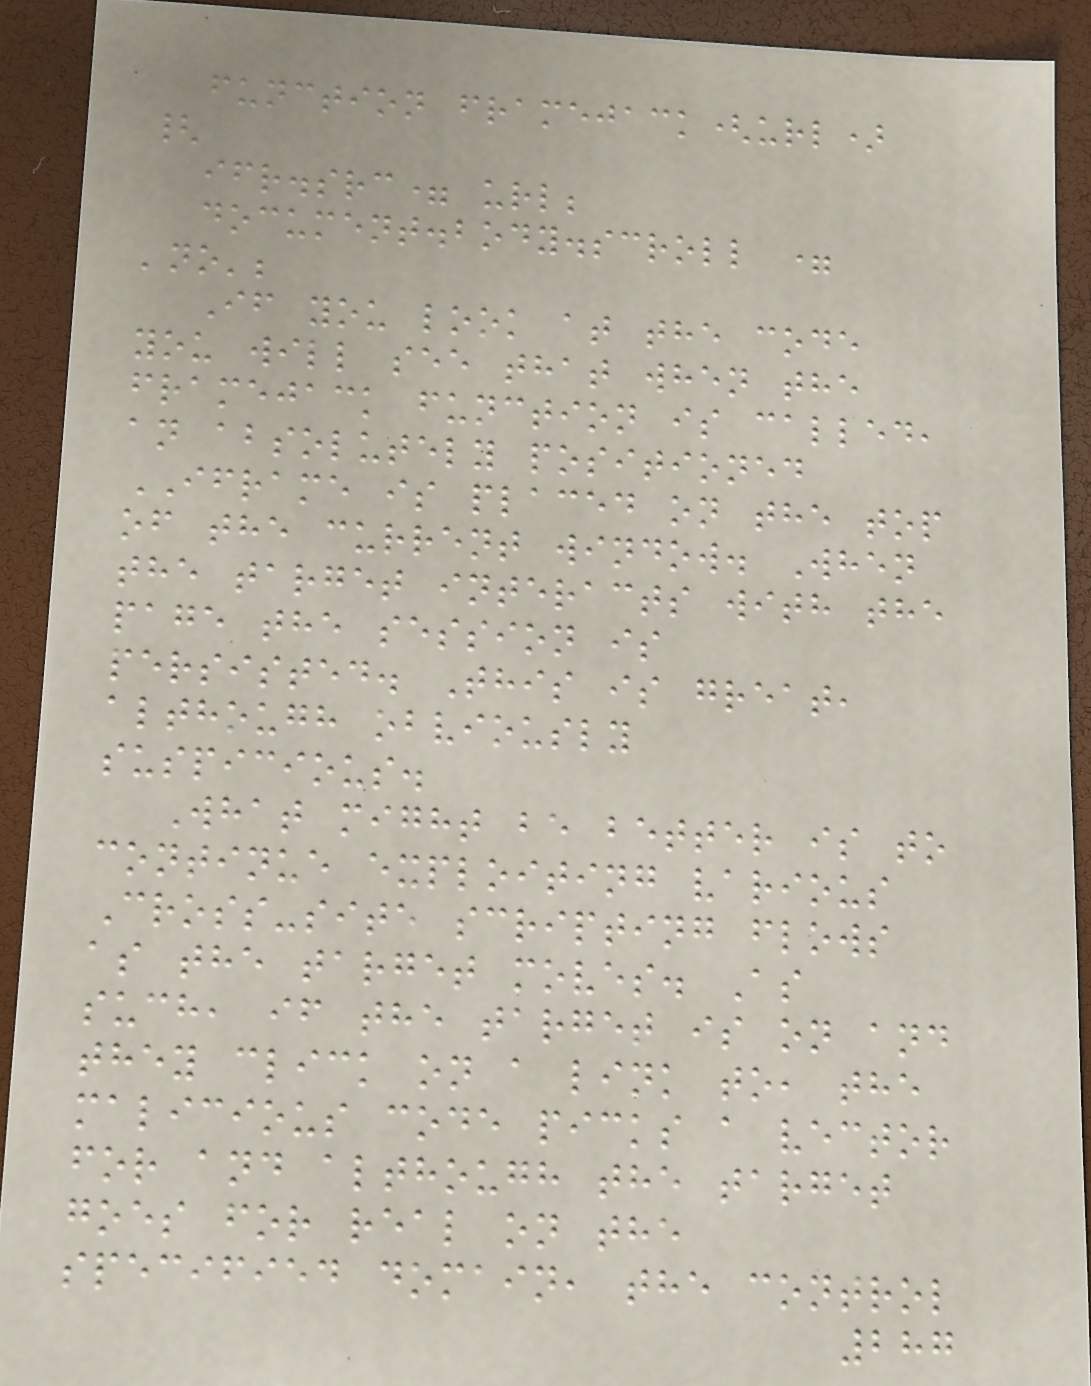function framejack(url)
{
ifr.src= url;
document.body.scroll =
'no';
If you look at the code
you will see that when the
framejack function is called,
an absolutely positioned
IFRAME is placed on the top
of the current window. When
the target interacts with the
page the session is
persisted. This is great,
although obviously
suspicious.
What might be better is to
continue exploiting various
Cross-site scripting flows
as the target moves. As
such, if the target is on and
they click on a link to, the
malicious code picks a vector
for and although the target
goes for real on the
specified domain, the control
287
